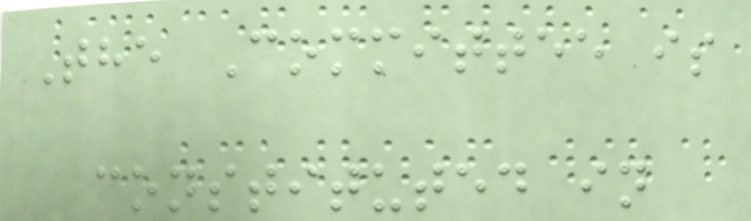The Committee is
constituted in
